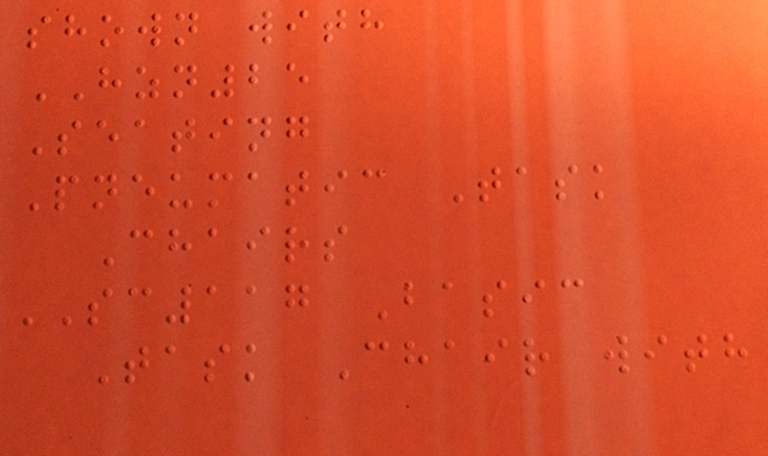shown with
HZN25
Seating
Pneumatic Task
Chairs
SC117 Basic
Task Chair with
